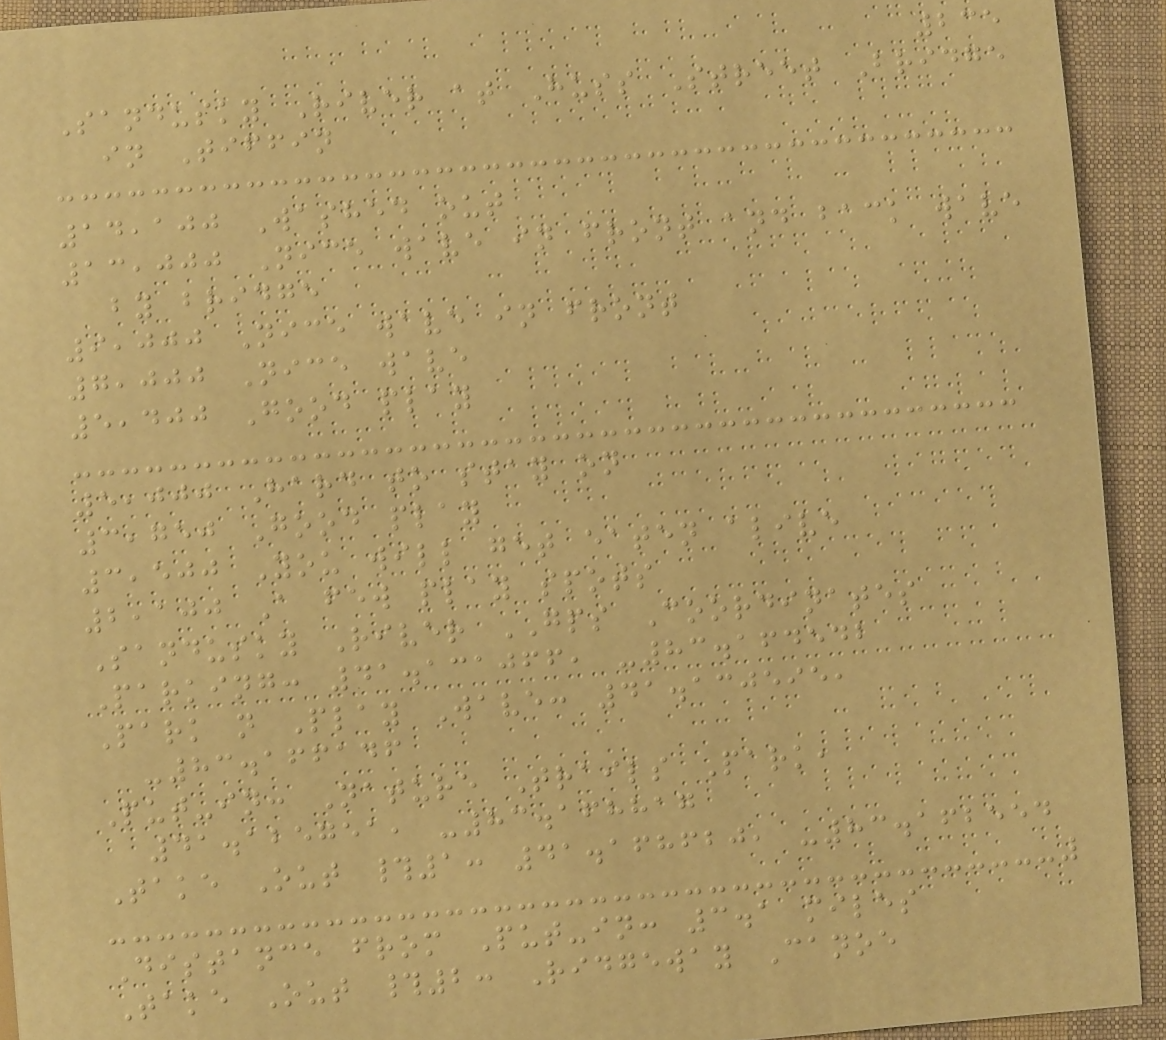235
Sandusky River at Huss Street Bridge
in Tiffin
14,100 Washed out
13,000 Nice wave in front and back wave
by bridge
9,000 Nice wave in front
7,000 Nice wave
5,400 Good play
5,000 Hard to stay on
3,750 Good play
3,500 You will get eaten alive
2,100 A few play spots
Sandusky River GPS Coordinates
Parking: 41.131066, -83.164542
Park n Play Wave: 41.130595,
-83.166146
Put-in: Nature Trails Park,
41.125751, -83.168817
Take Out #1: 41.168620, -83.162554
Distance from Put-in: 3.1 miles
Take Out #2: Ridgeway Canoe
